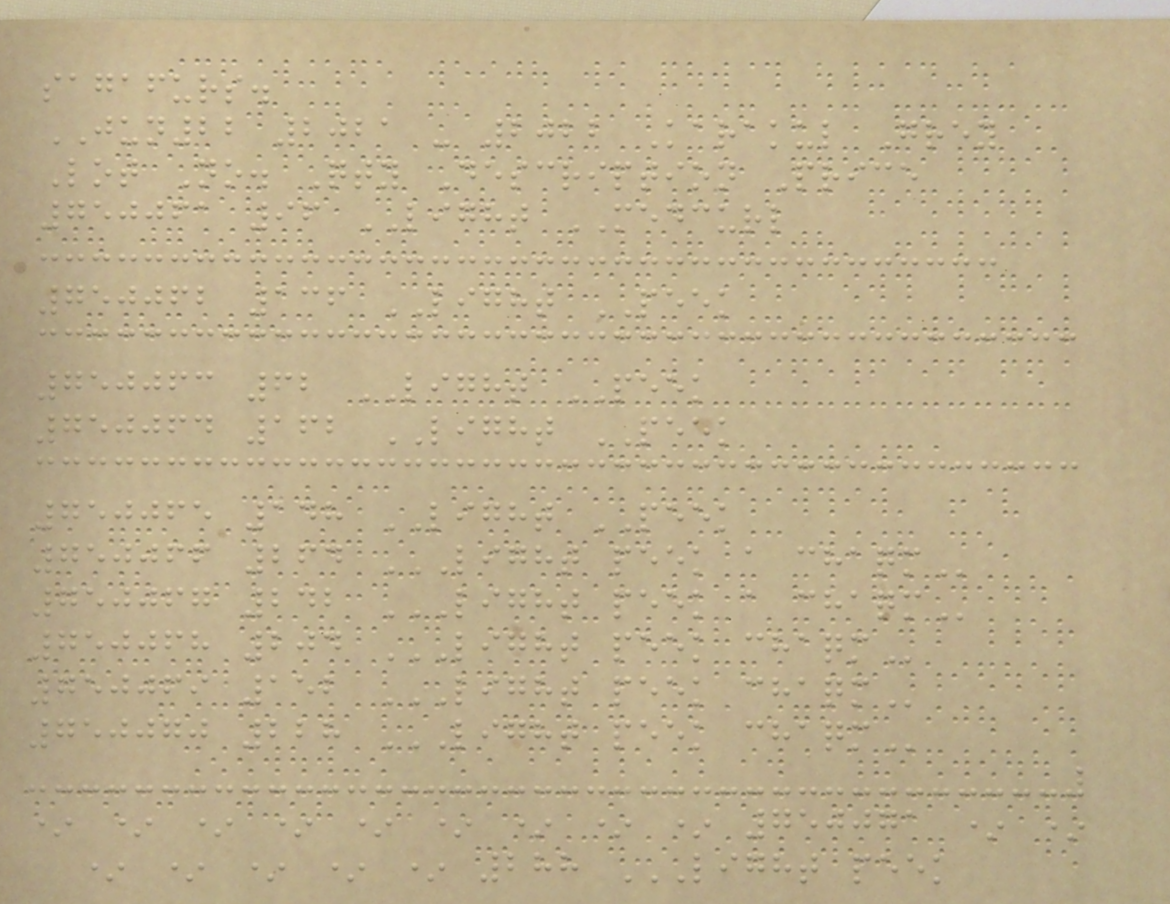sagafurs.
JUN22 2021 - 2022 Karakul Grey
Lot No. Qty Description Price
750061 96 LIGHT MEDCURL
750062 136 LIGHT PEEK
750063 62 LIGHT PEEK
750064 162 LIGHT PEEK
750065 148 LIGHT PEEK
750066 264 LIGHT PEEK A CHAQM
750067 242 LIGHT PEEK A CHAQM
750068 204 LIGHT PEEK CHAQM
750069 152 LIGHT PEEK CHAQM
750070 228 LIGHT PEEK CHAQM
* * * * * * * * * 750071 * *
* * * * * 288 LIGHT PEEK
